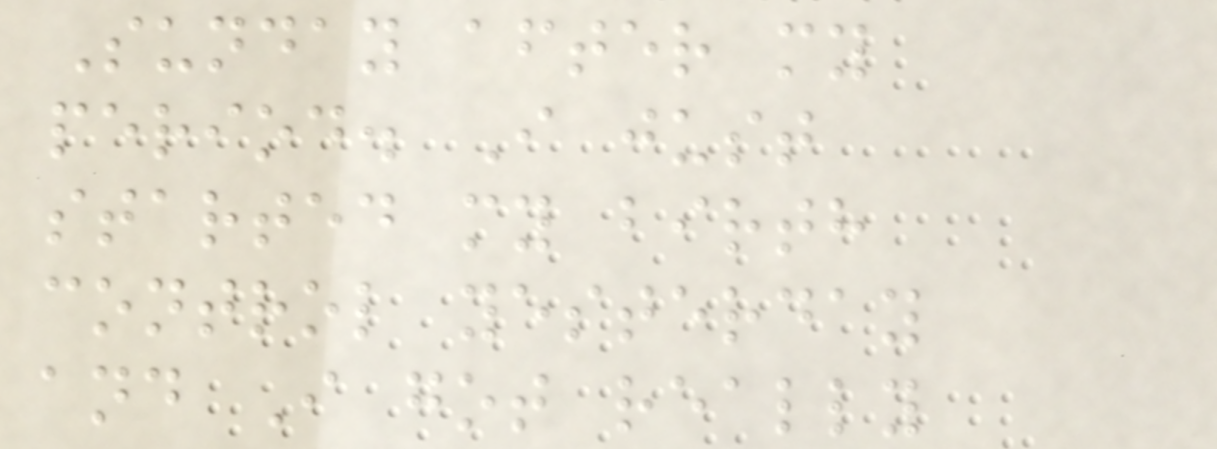Sunday after my
period. I just
started my birth
control yesterday
and I got really
